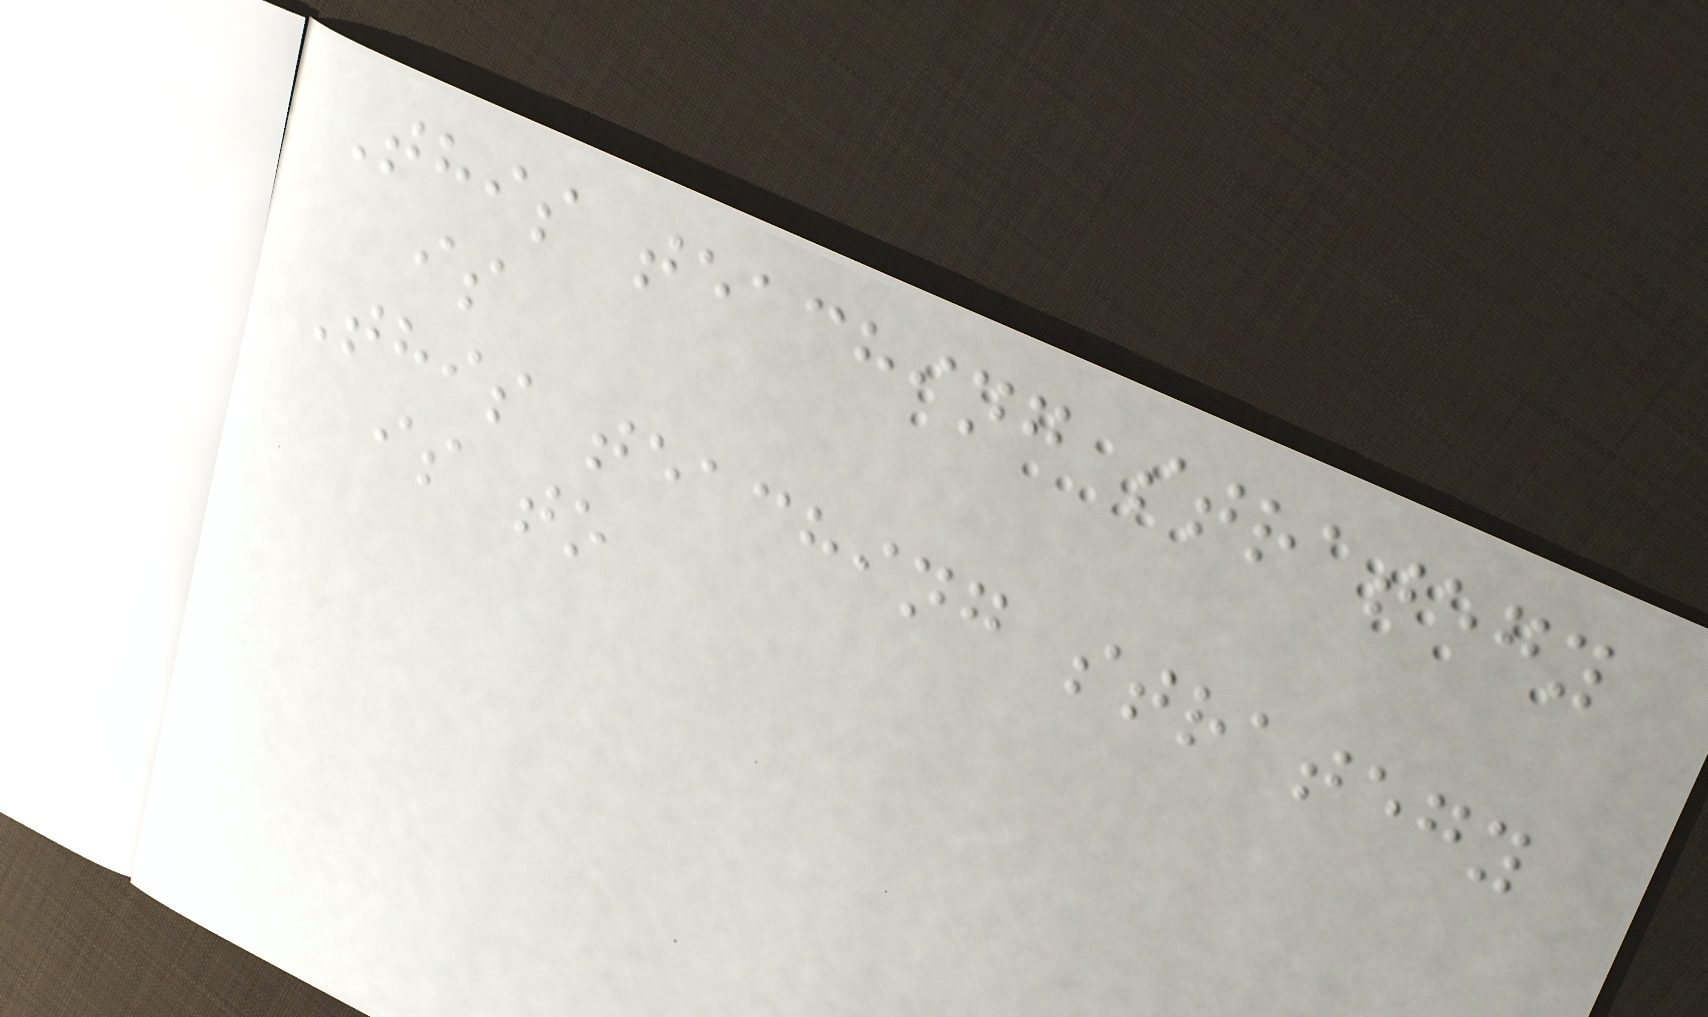This teaching strategy
is
This teaching strategy
is to
